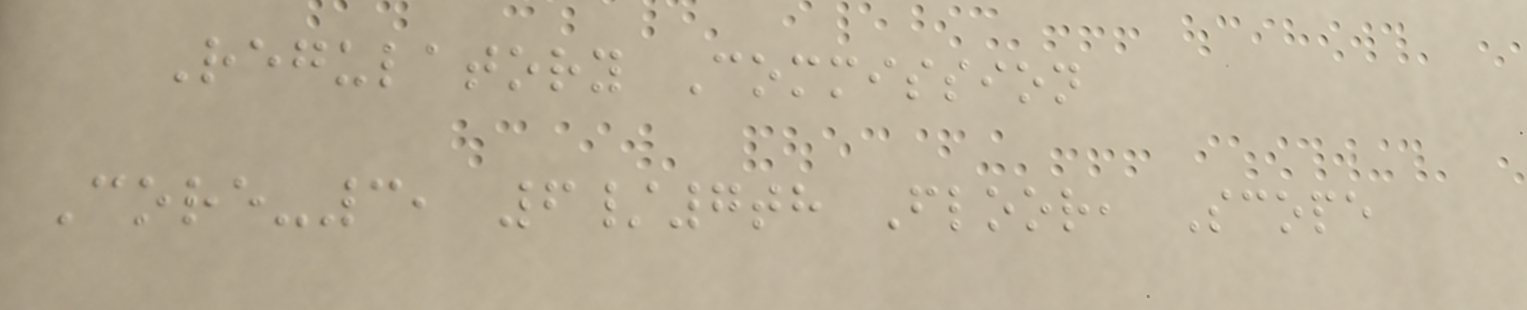Regulatory Commission
Core-3, 6/7th Floor, Scope
